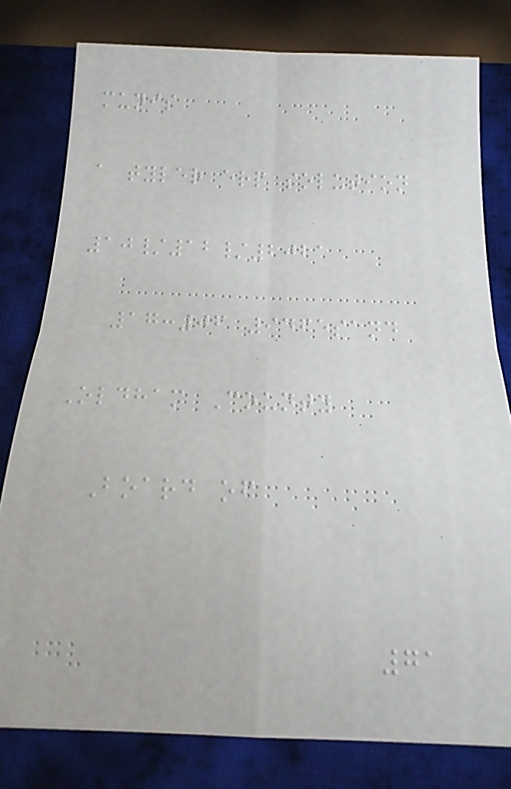munis
a tyler erp solution
10/12/2021
17:06 9465sand
Oldham County
Board of
71
